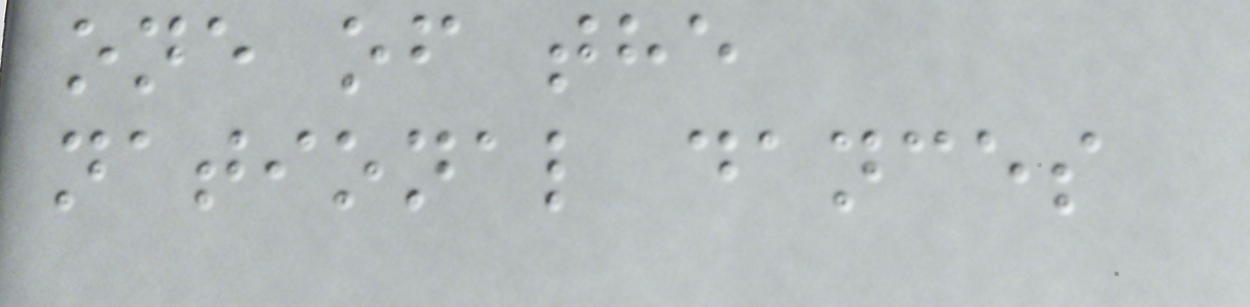one of the
national dances
